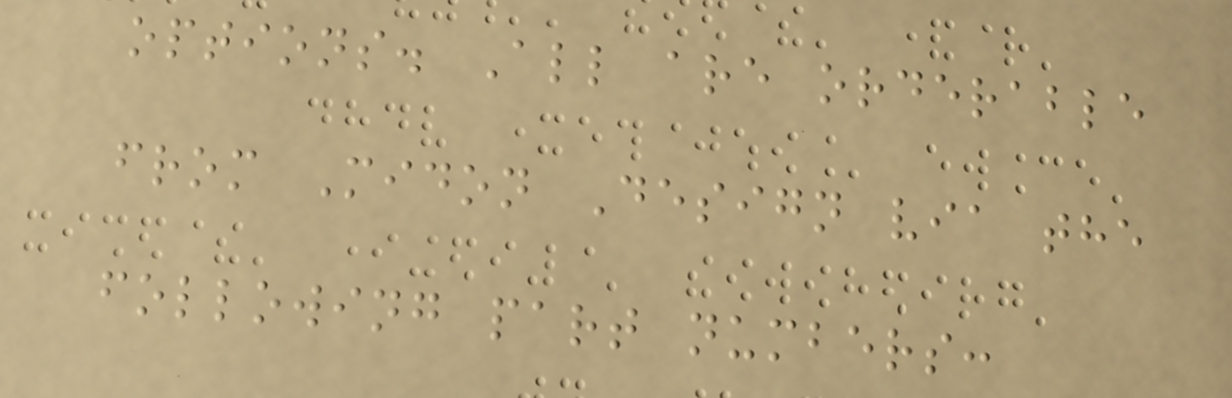options. All are orderable
from Midon Design via the
following part numbers:
